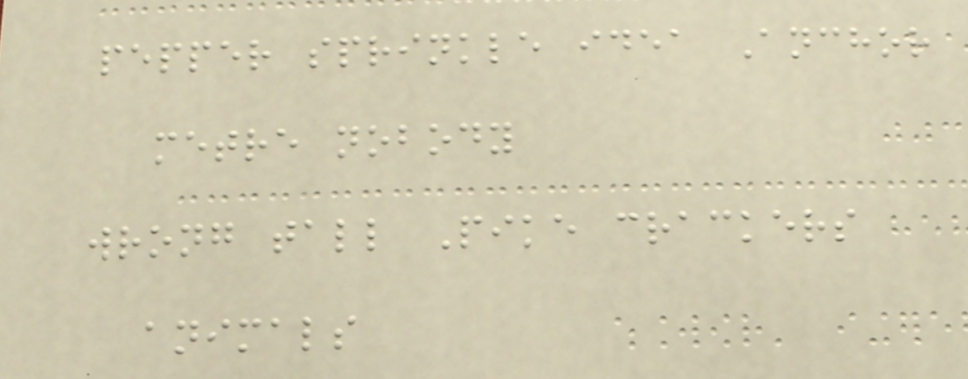pepper sprinkle idea Anchor
metre nobody
wrong tall Pike crackers
animals
